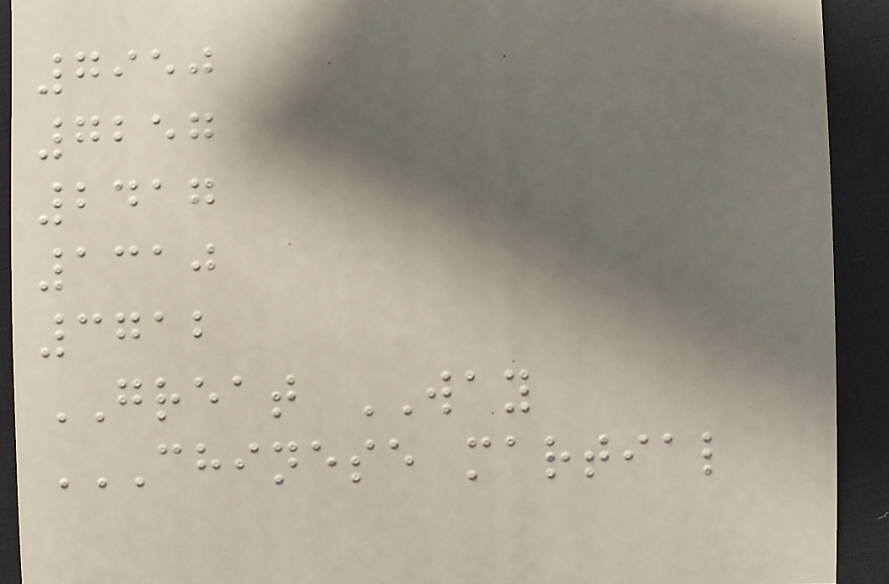7950
7257
2417
1310
3712
GREAT WAY
CHINESE MARTIAL
